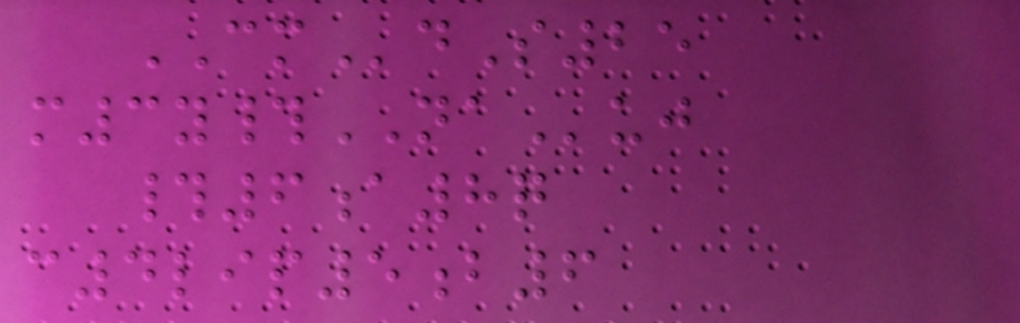CMdS25
m3y#NAuj
#6a8q
c4lip5b6
